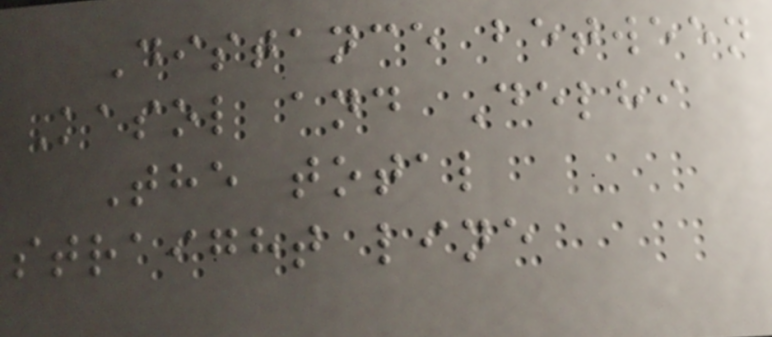Distance between
Kasol and Delhi
The total
straight line
